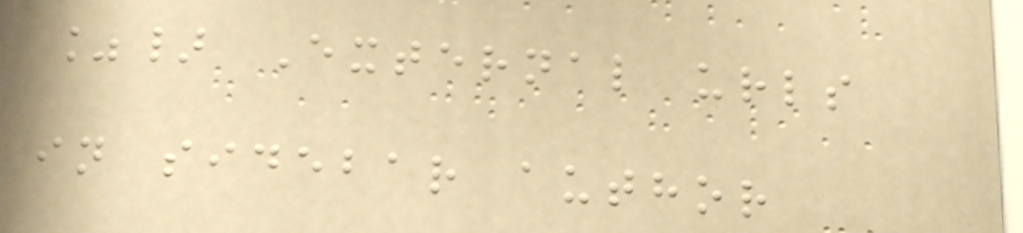%} External urls
in sidebar author
